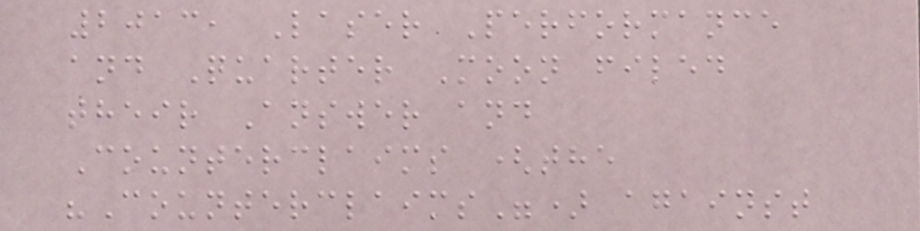2013, Laser Performance
and Quarter Moon filed
their Answer and
Counterclaims (the
"Counterclaims") against
